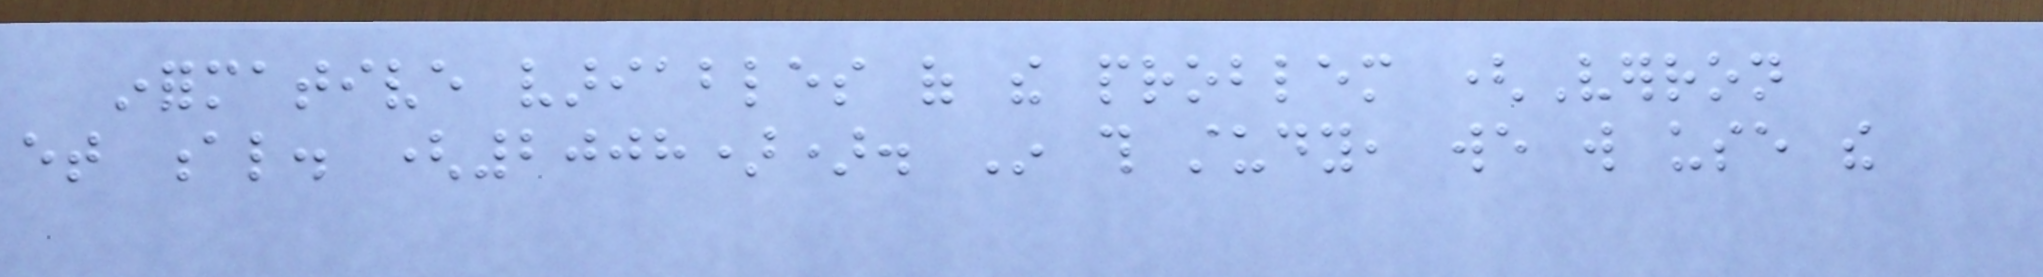informative variables of the problem (Verron
et al. (2008)). In this study, we will use the
